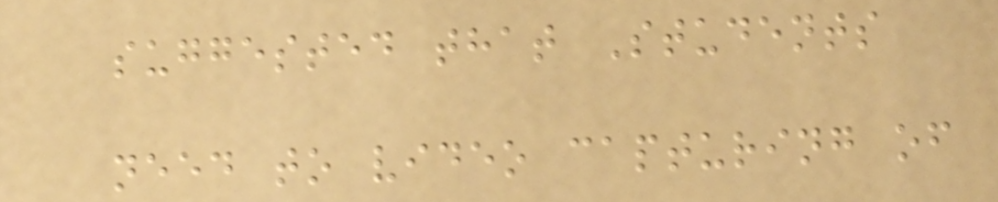suggested that Students
need to video capturing of
